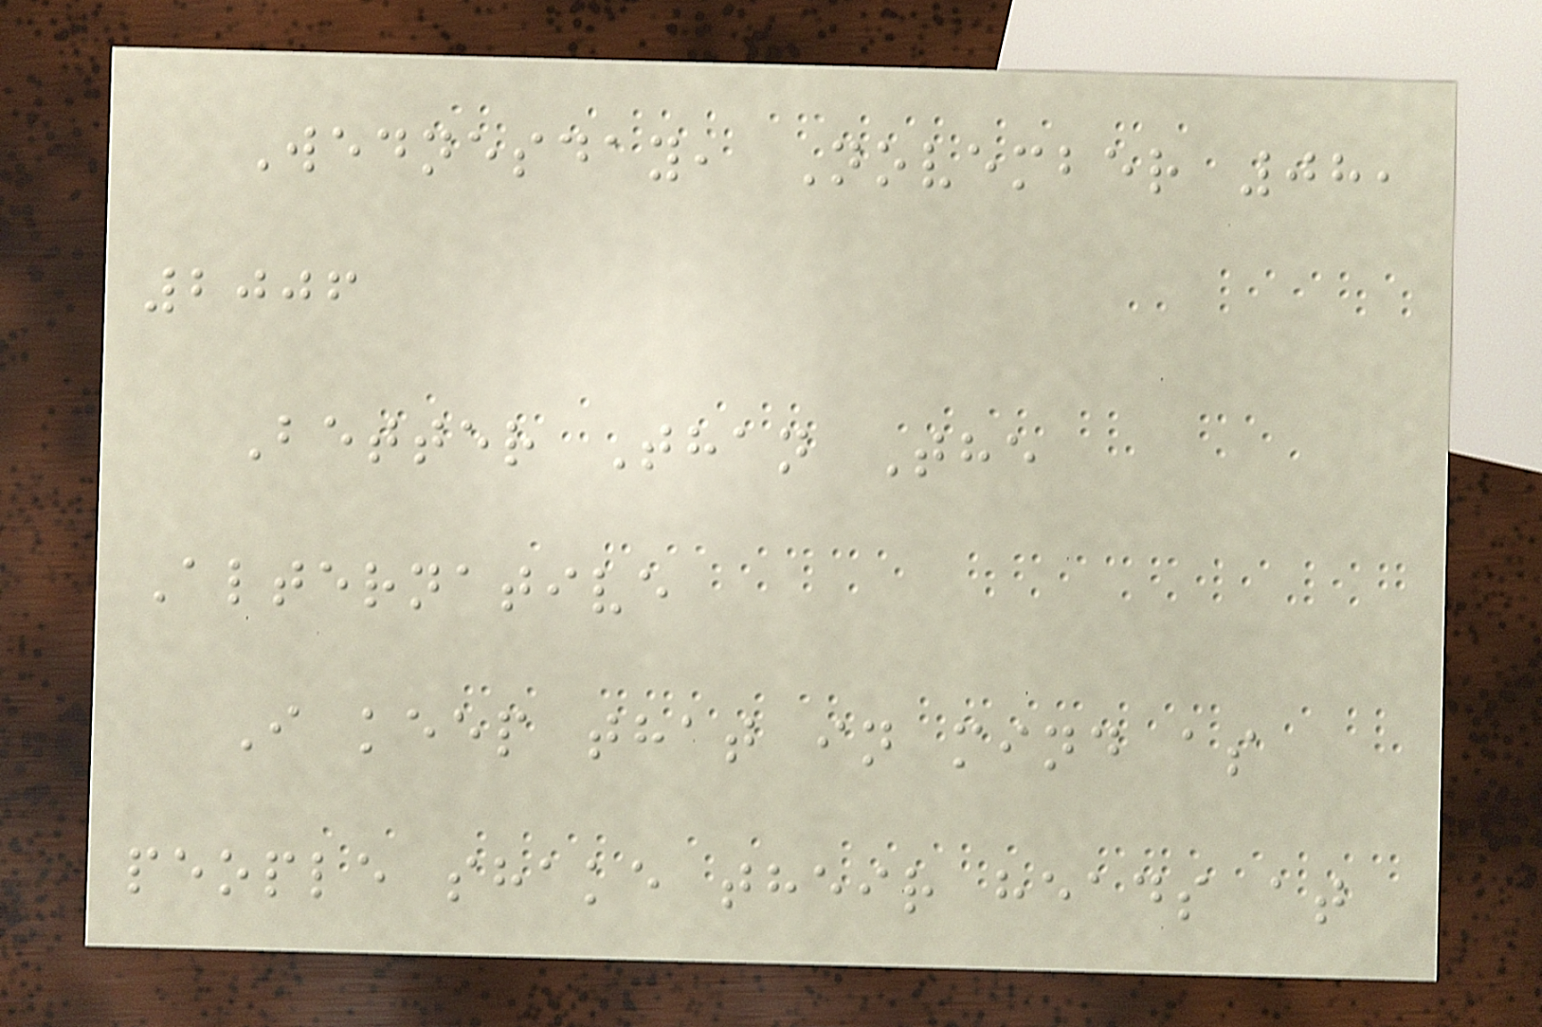Wednesday, November 08,
2006
Better Than The
Alternative
I keep that in mind as
people shake their heads at
